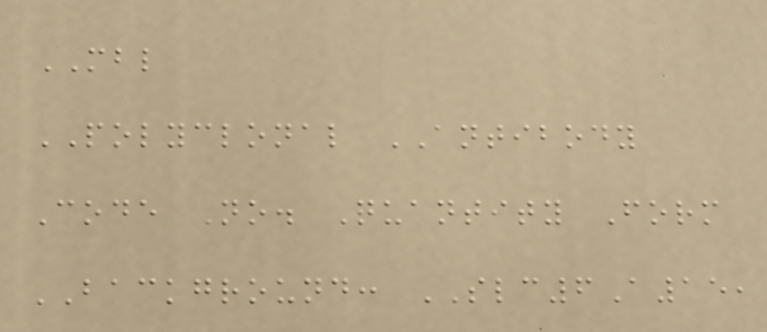MBL
POLYCLONAL ANTIBODY
Code No. Quantity Form
BACKGROUND: SLC6A15,
